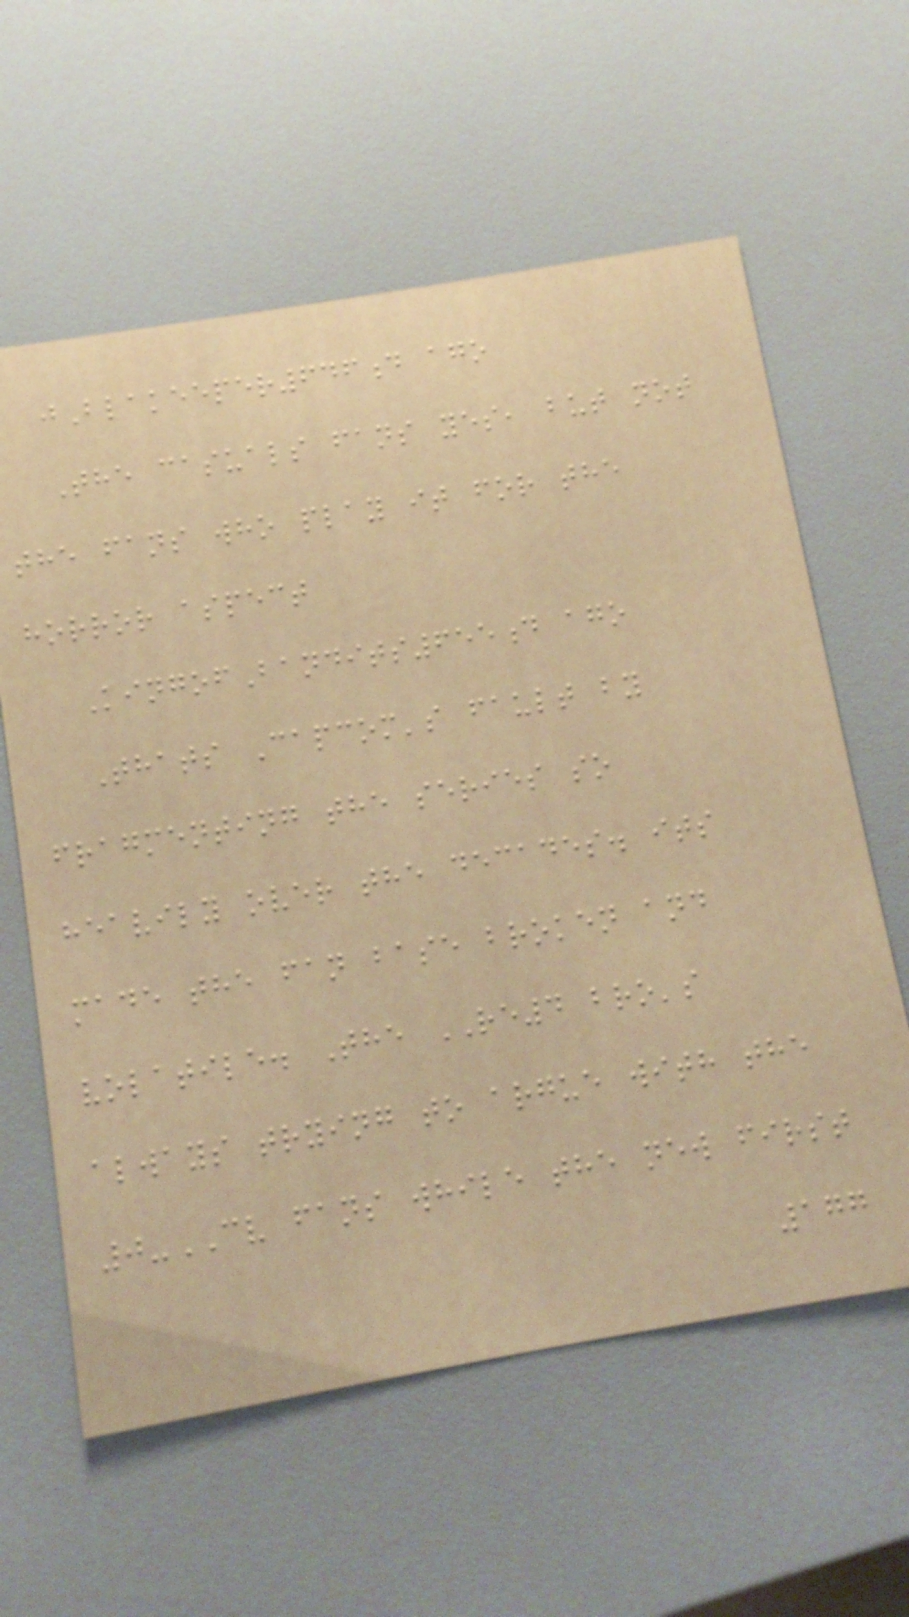jBlakeeper646d ago
The casuals fans yes, but not
the fans who play it for the
horror aspect
KingofBandits655d ago
Thats Capcom's fault by
fragmenting the series so
heavily over the decades. its
made the fan base broken and
volatile. The RE4 bro's
always trying to argue with the
0-CV fans while the new first
177
